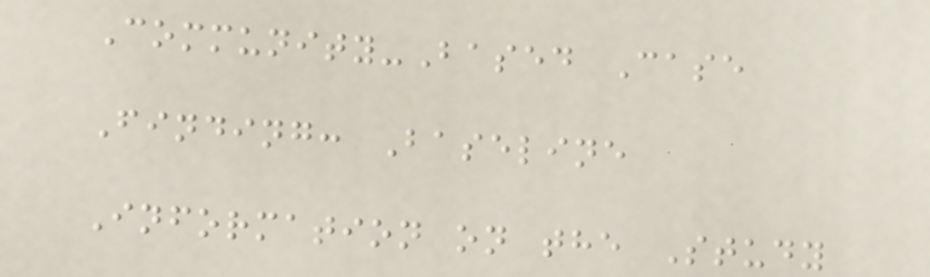Community-Based Case
Finding: Baseline
Information on the Study
